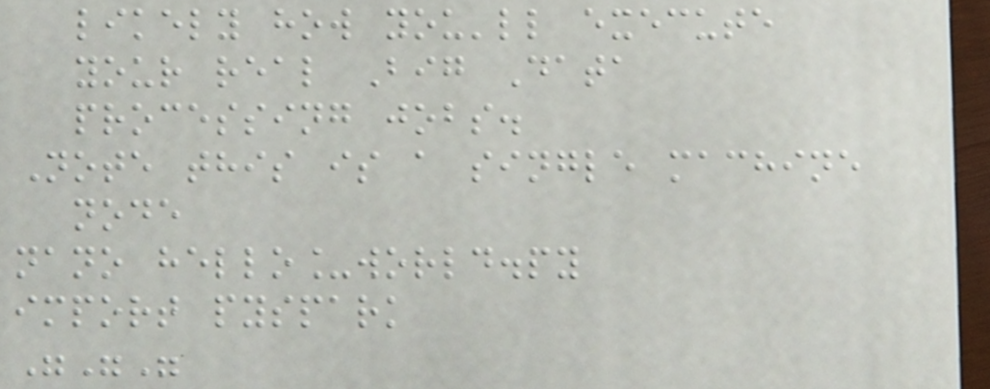likely how you'll execute
your real Big Data
processing jobs.
Note this is a single machine
node
nano hello_world.py
import pyspark
"""
